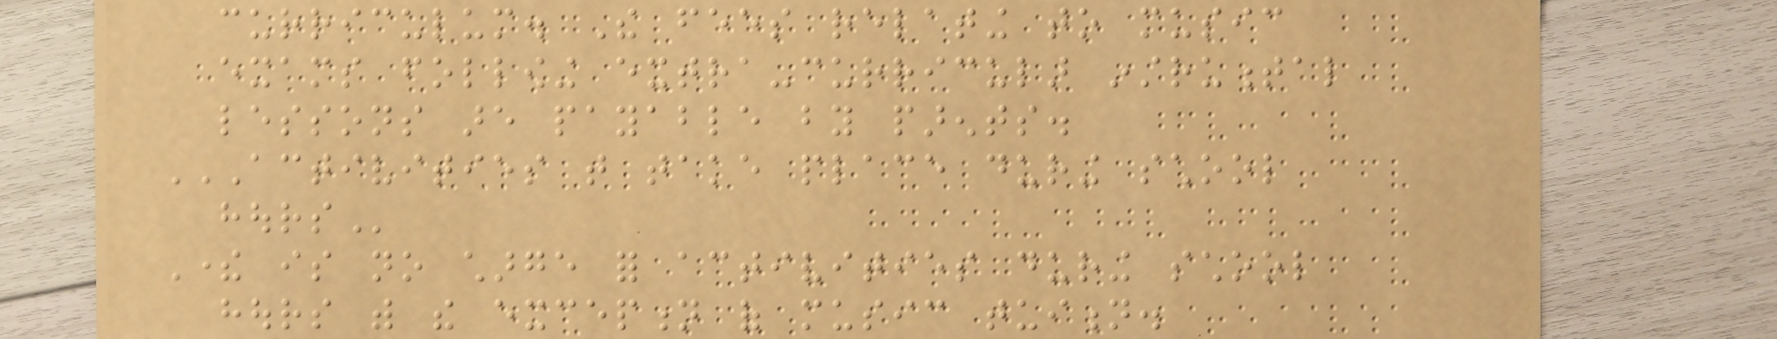curriculum. The fees relating to music
exams following extra-curricular instrumental
lessons are payable by parents.
ACTIVITIES THAT TAKE PLACE DURING SCHOOL
HOURS
There is no charge for activities during school
hours with the exception of music tuition.
